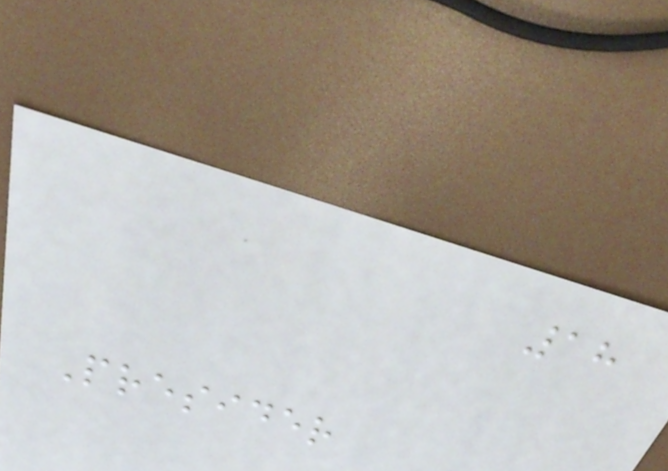18
Presider
